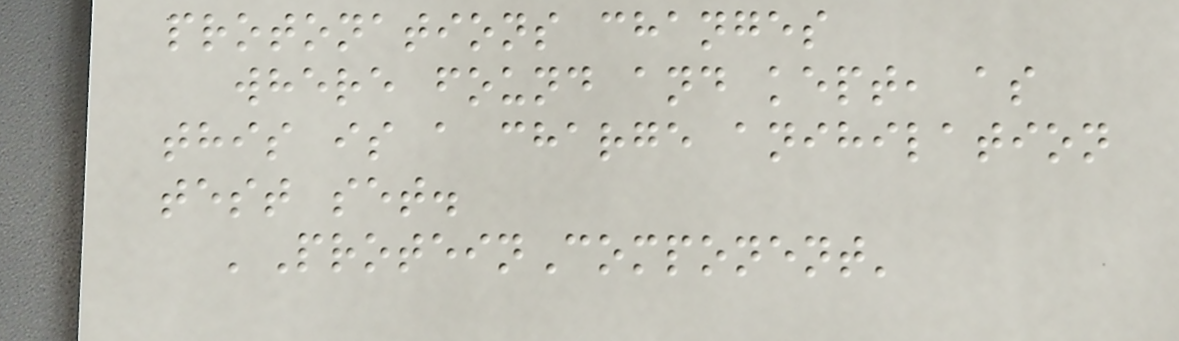protonations changes
where found and kept, as
this is a charge anihilation
test set.
'ProteinComponent'
